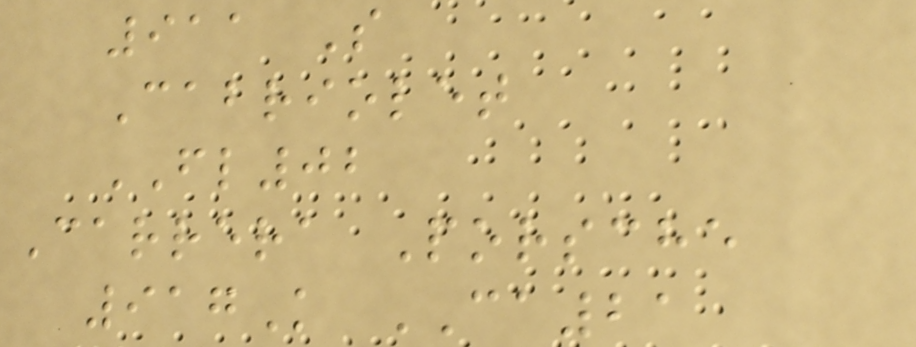911 S
Cabriolet
FL02
Carrera Porsche
917K CA21
